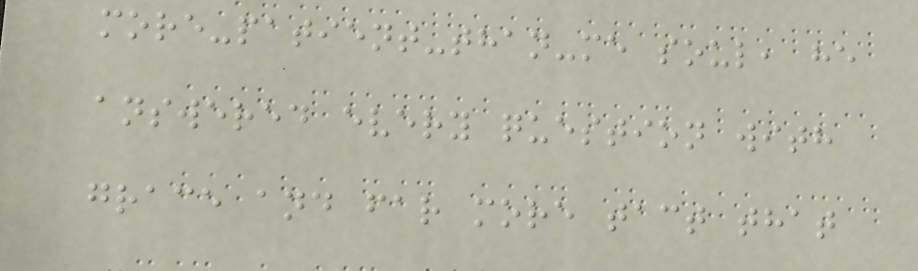more-patient-than-me soul, he
answered every question with
grace and far more tact that
